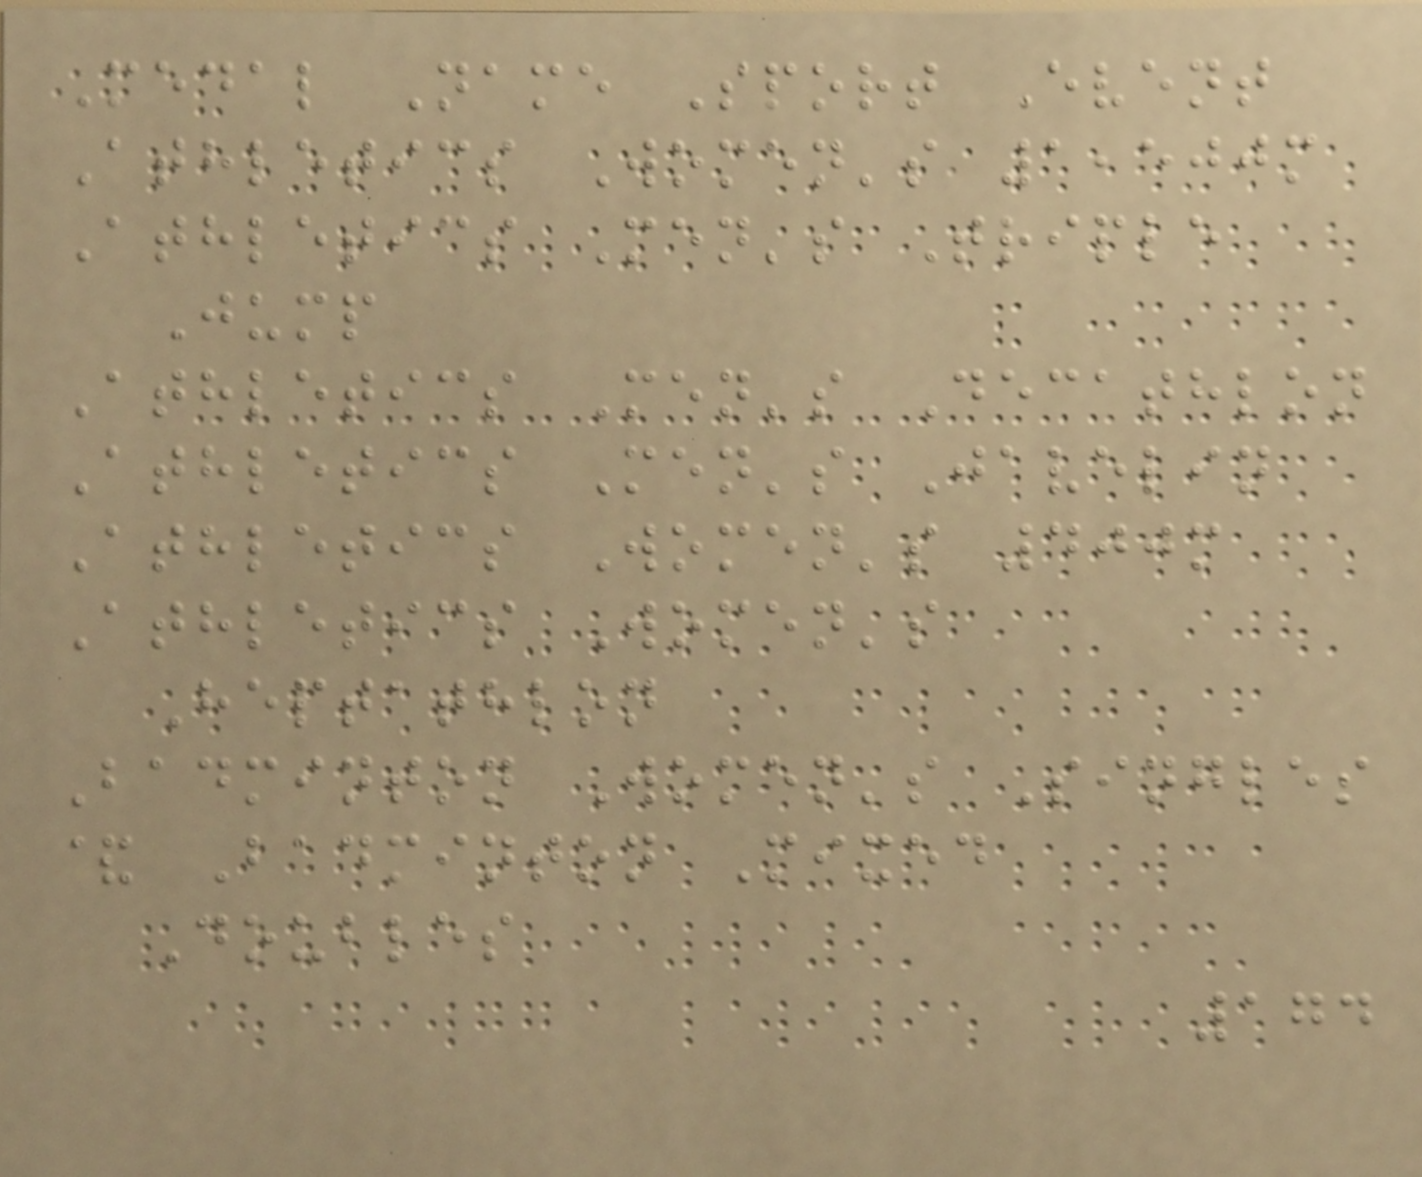Medal Name Sport Event
Athletics Women's 1,500m
Athletics Men's Triple
Jump
Athletics Men's Decathlon
Athletics Men's Javelin
Athletics Women's 400m
Athletics Women's
Heptathlon
Badminton Women's Singles
& Badminton Mixed
Doubles
174
